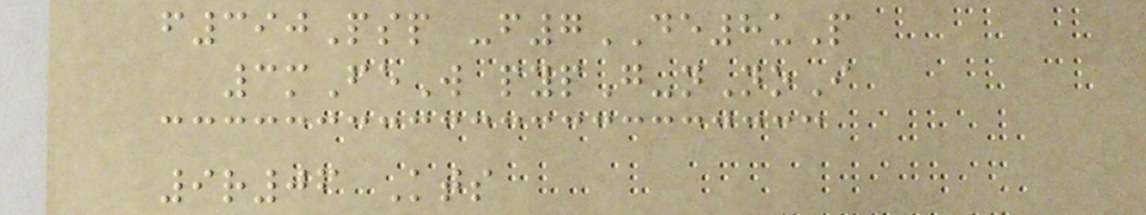f390Psp -f7DE8uP
3mFeW pypG-nNoI
9r06 Kts
